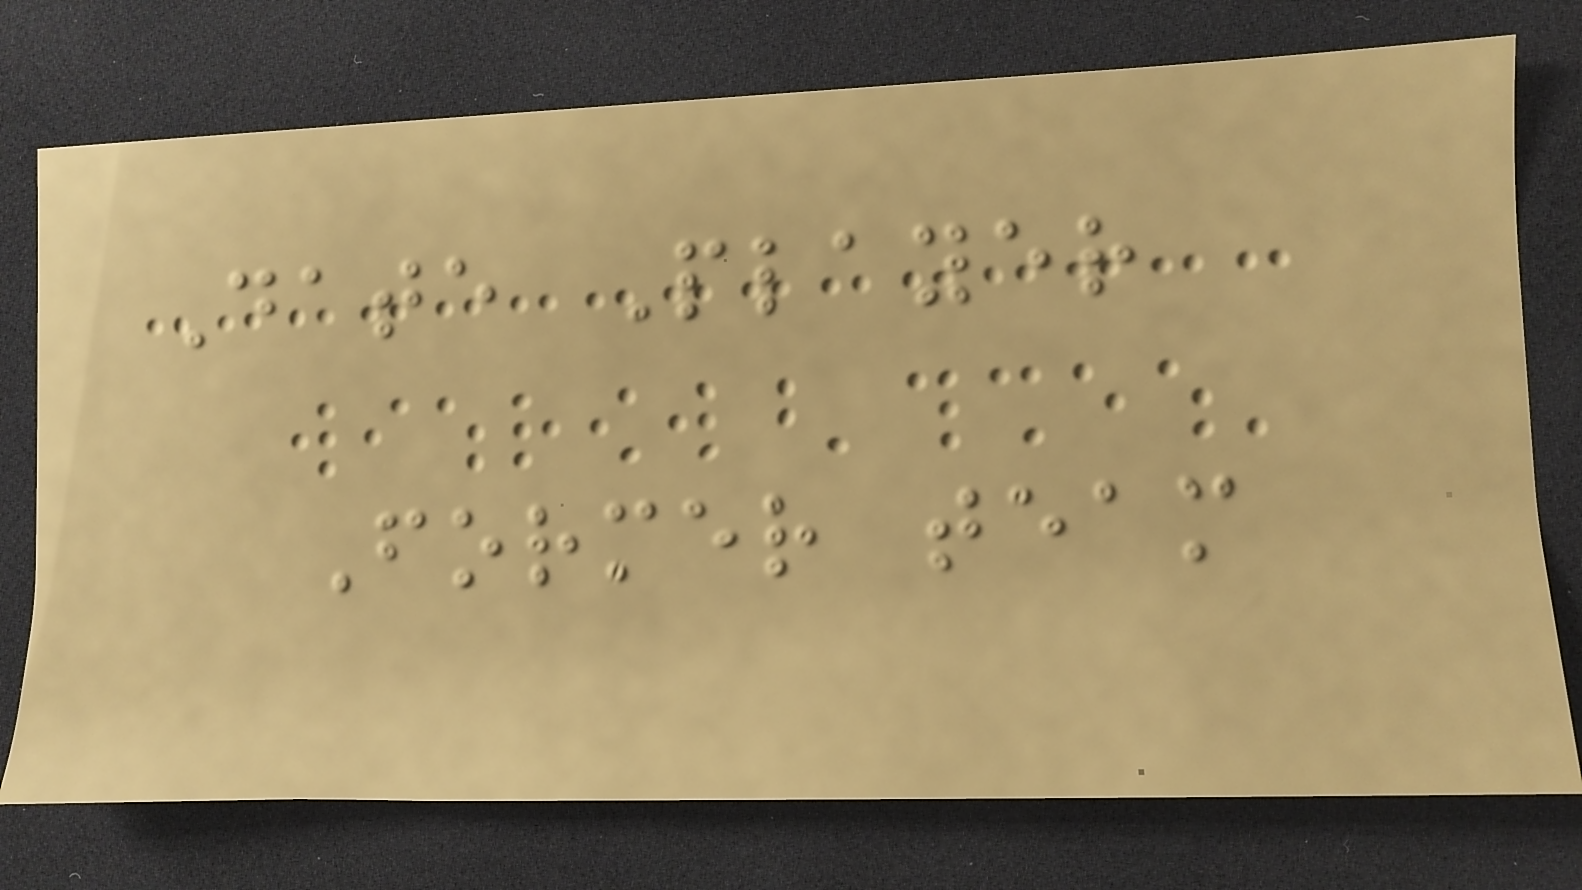Date Player
Former team
